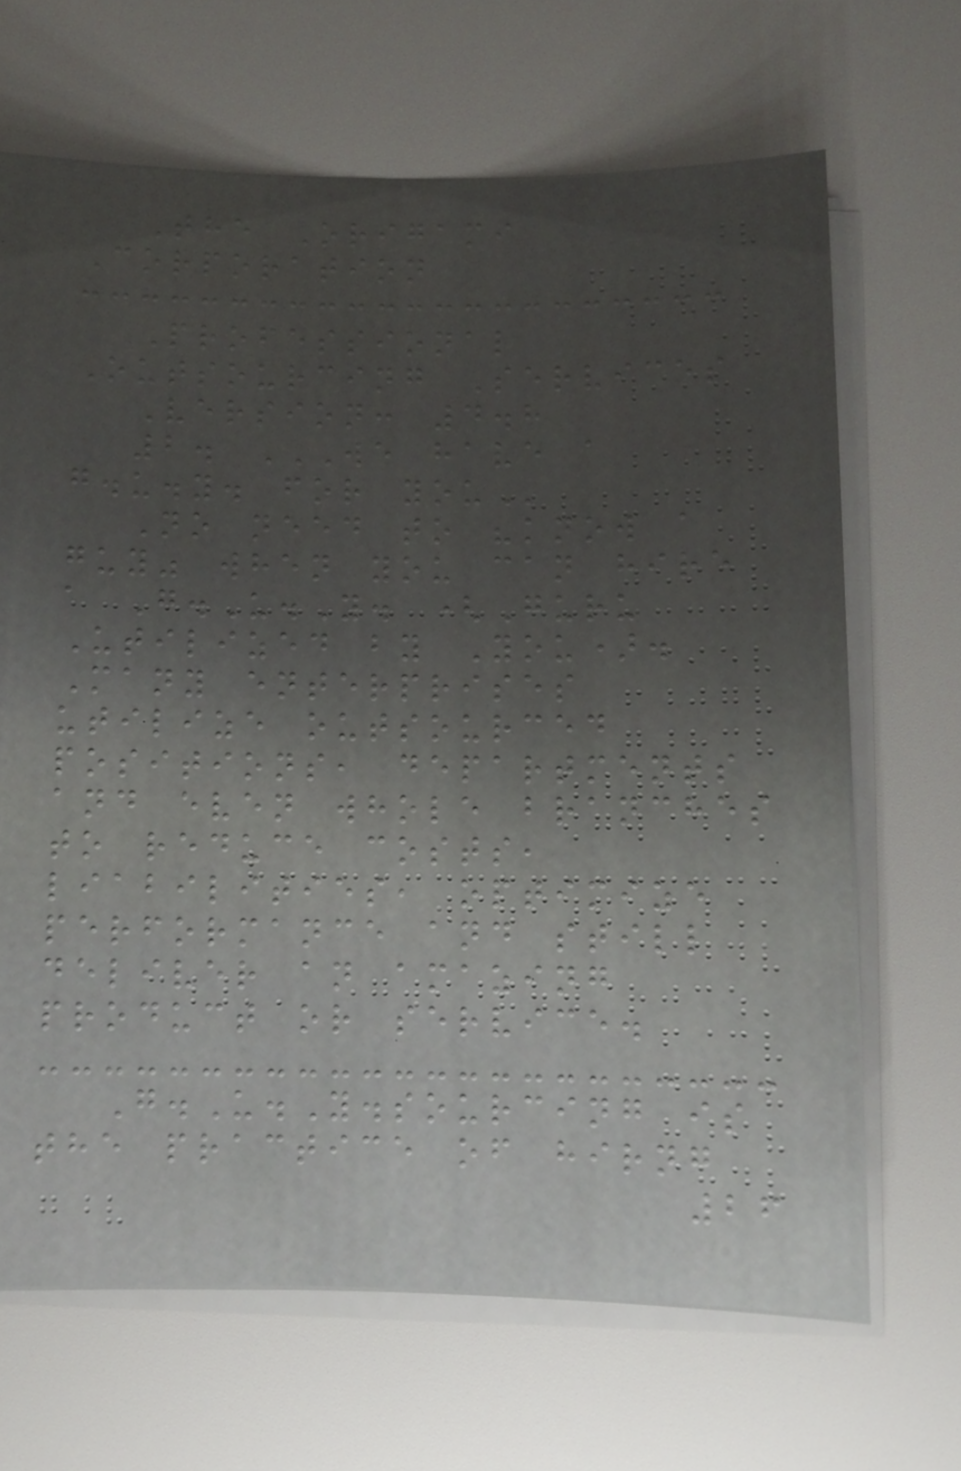The Origami
Corporation
Professional
Outsourcing Services
Version: 4.8
2. WE HAVE A
G.U.Y. FOR YOU
No need to "know a
guy" when you can hire
a G.U.Y. (Guru
Utilized by You).
Many enterprises
utilize outsourced
positions, departments
and even whole branches
to reduce costs,
liabilities, optimize
performance and still
deliver an amazing
product or service.
G.U.Y.sourcing is
the practice of hirng
26
